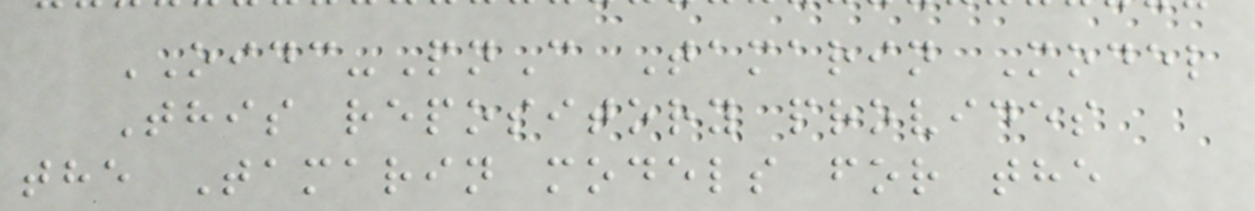OIDC-PnC Tamarin Model
This repository provides
the Tamarin models for the
